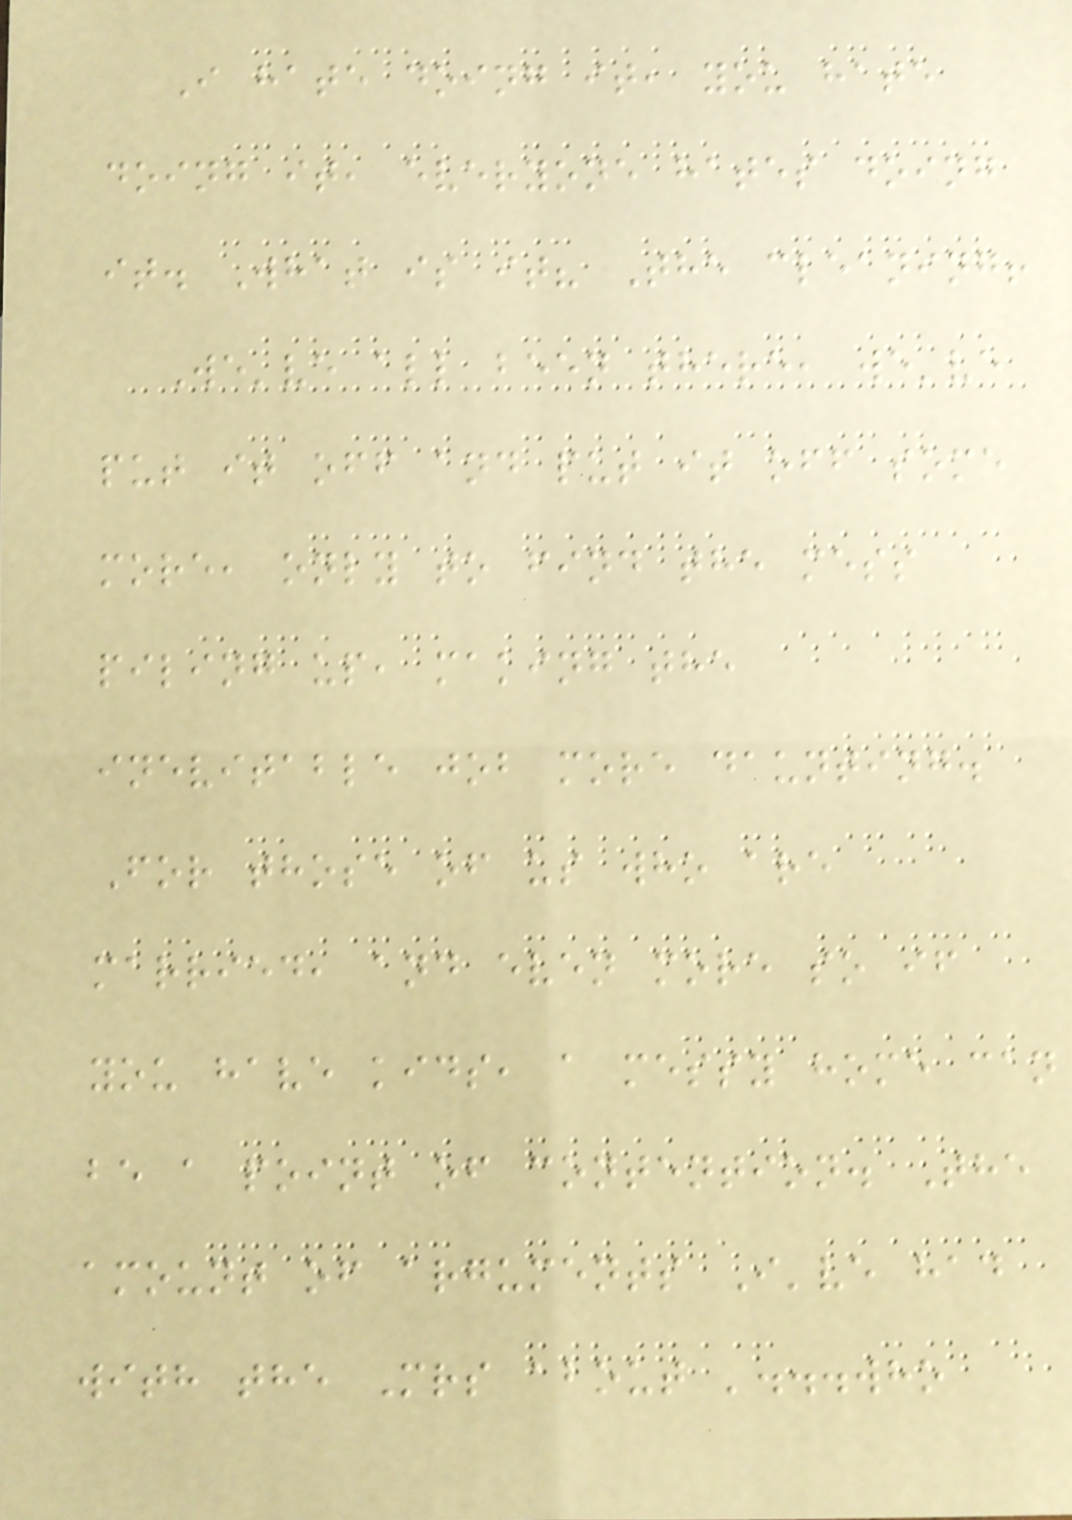I hate doing it, you hate
doing it, everyone hates doing
it. What is it? The cleaning!
We've all been there, we've
put it off and put it off some
more, only to find the mess
piling up, making the
inevitable job more daunting.
For those of us who are
married, and even more so if
you have kids, a messy home can
be a point of contention. The
amount of arguments I've had
with the Mrs about '...who
